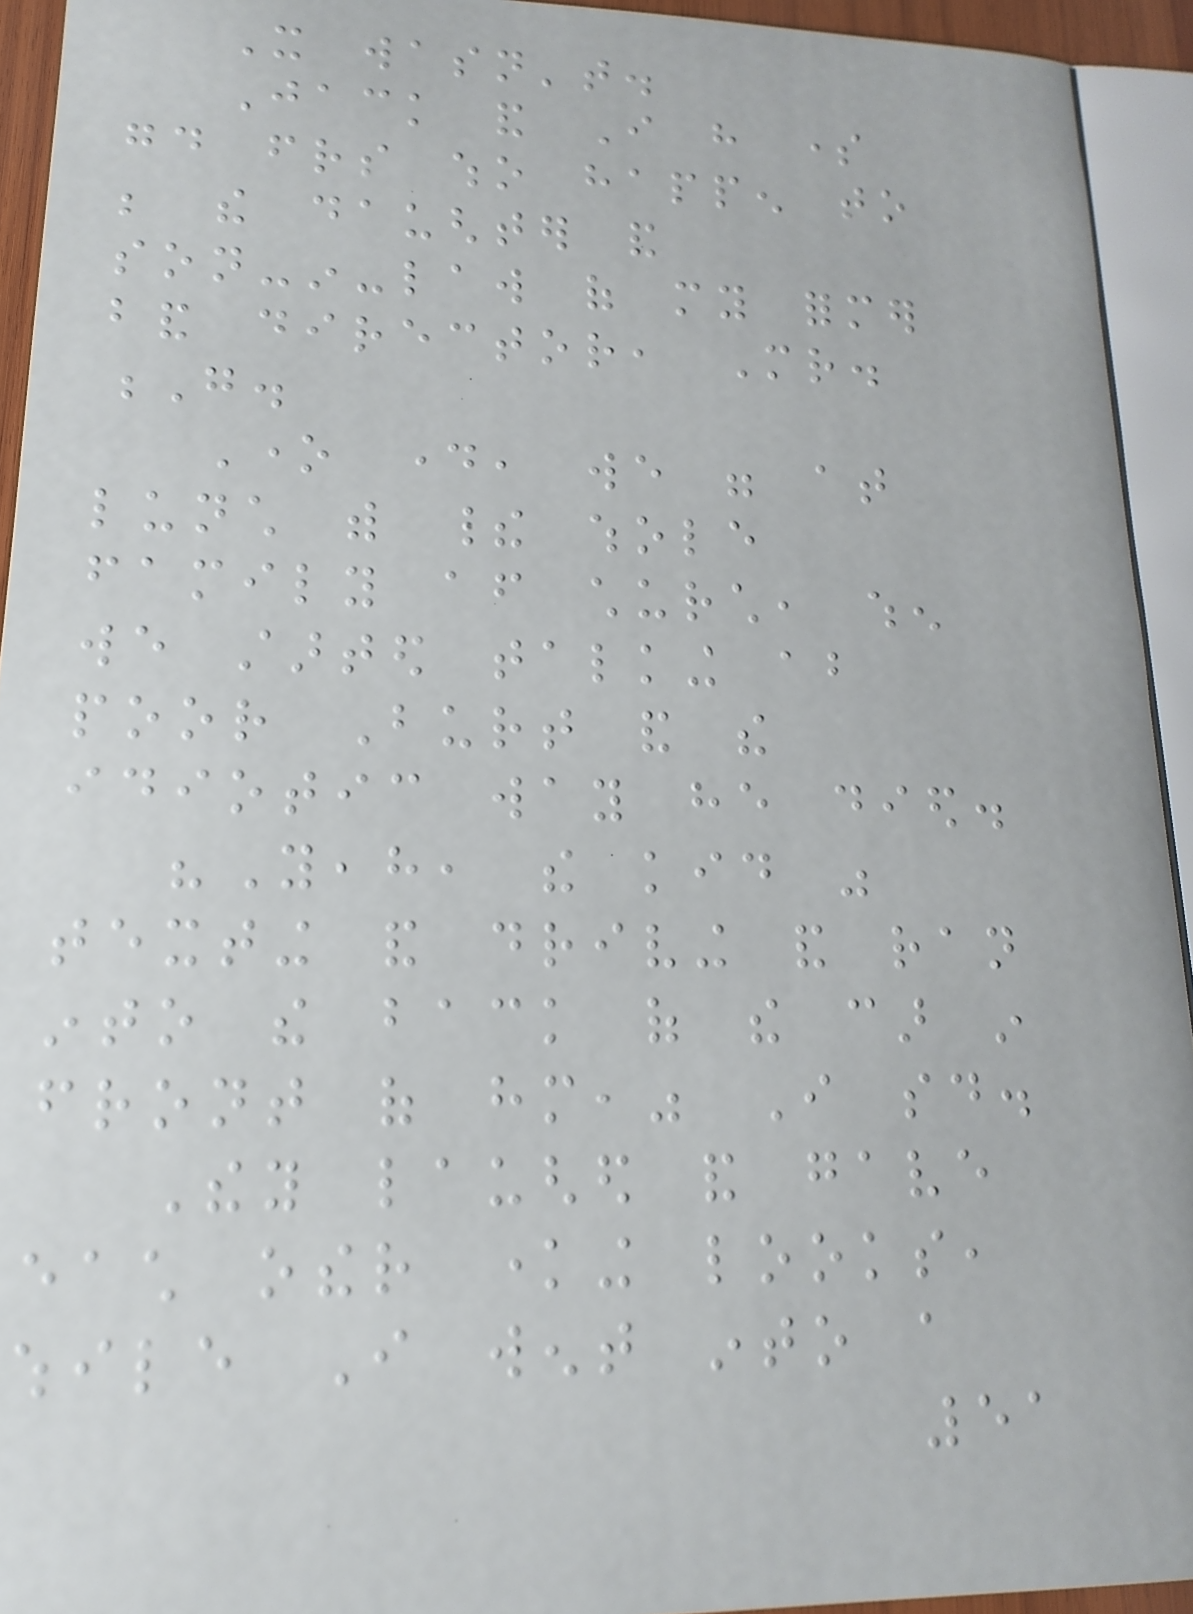It wasn't.
Jack and I have some
good friends who happen to
be the daughter and
son-in-law of my former
band director, Mr.
G.
One day, we were at
lunch with their whole
family after church, when
we started talking about
poor Burt and the
idiotic way he died.
"Yeah, the kid was
texting and driving and ran
into the back of the car in
front of him," I said.
They laughed and gave
each other knowing looks,
while I went into a
51
